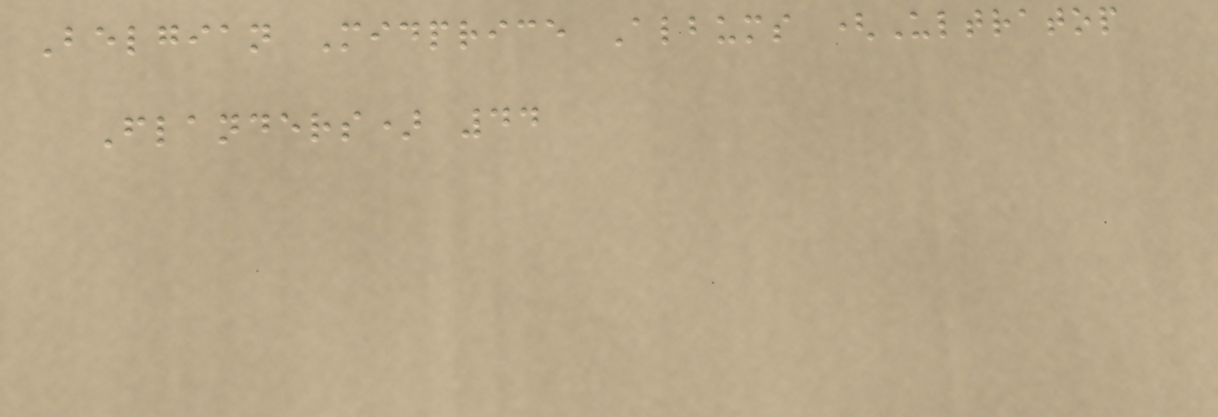Belgian Midprice Albums (Ultratop
Flanders) 44
